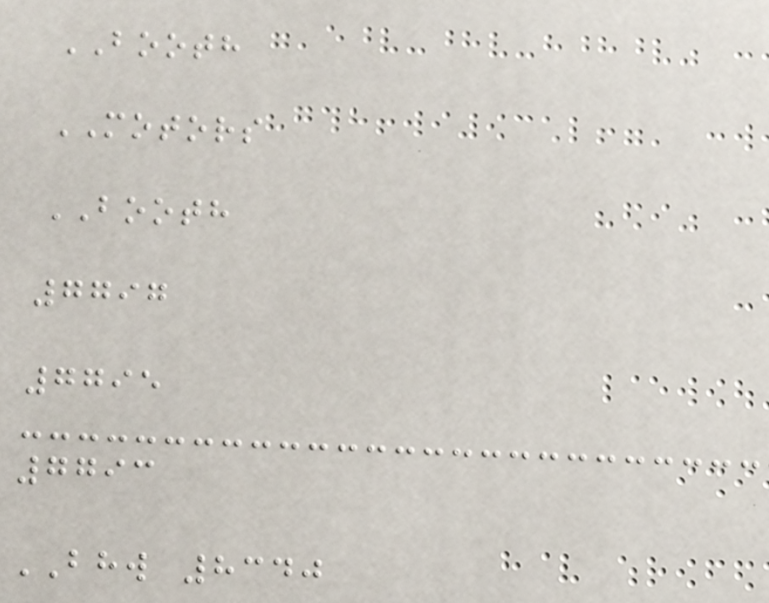BOOTH
MOTORS
BOOTH
7797
7795
7793
BHW 8340
